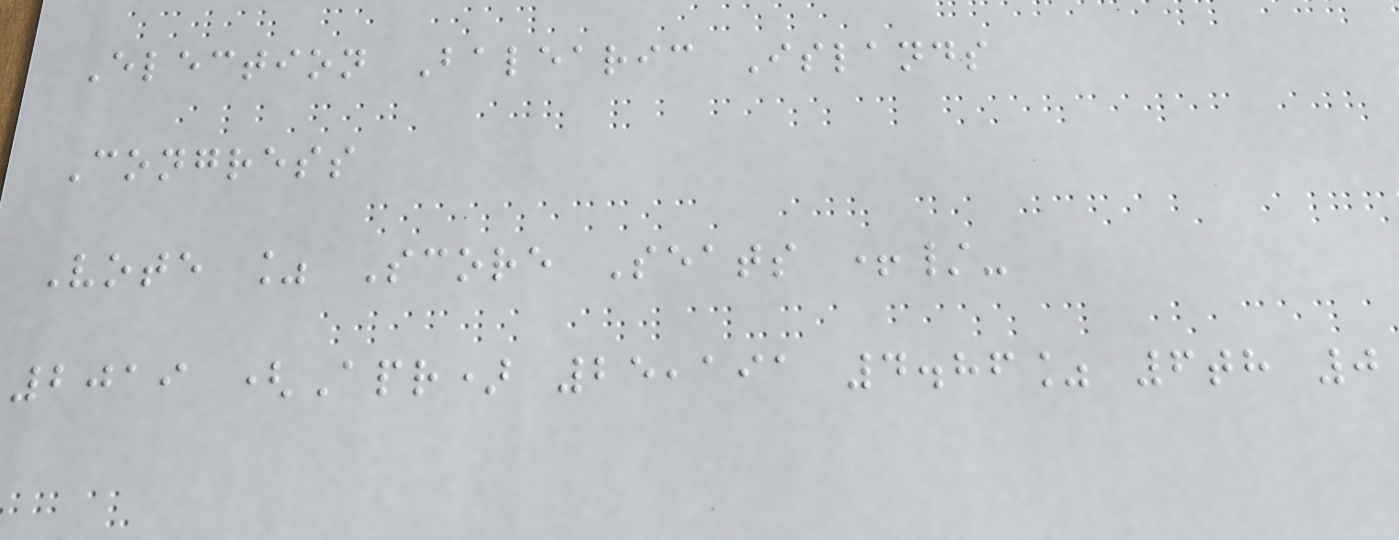Election Balearic Islands
Congress
Vote % Score Seats +/-
2019 (Apr) 25,191 4.86% 6th 0
